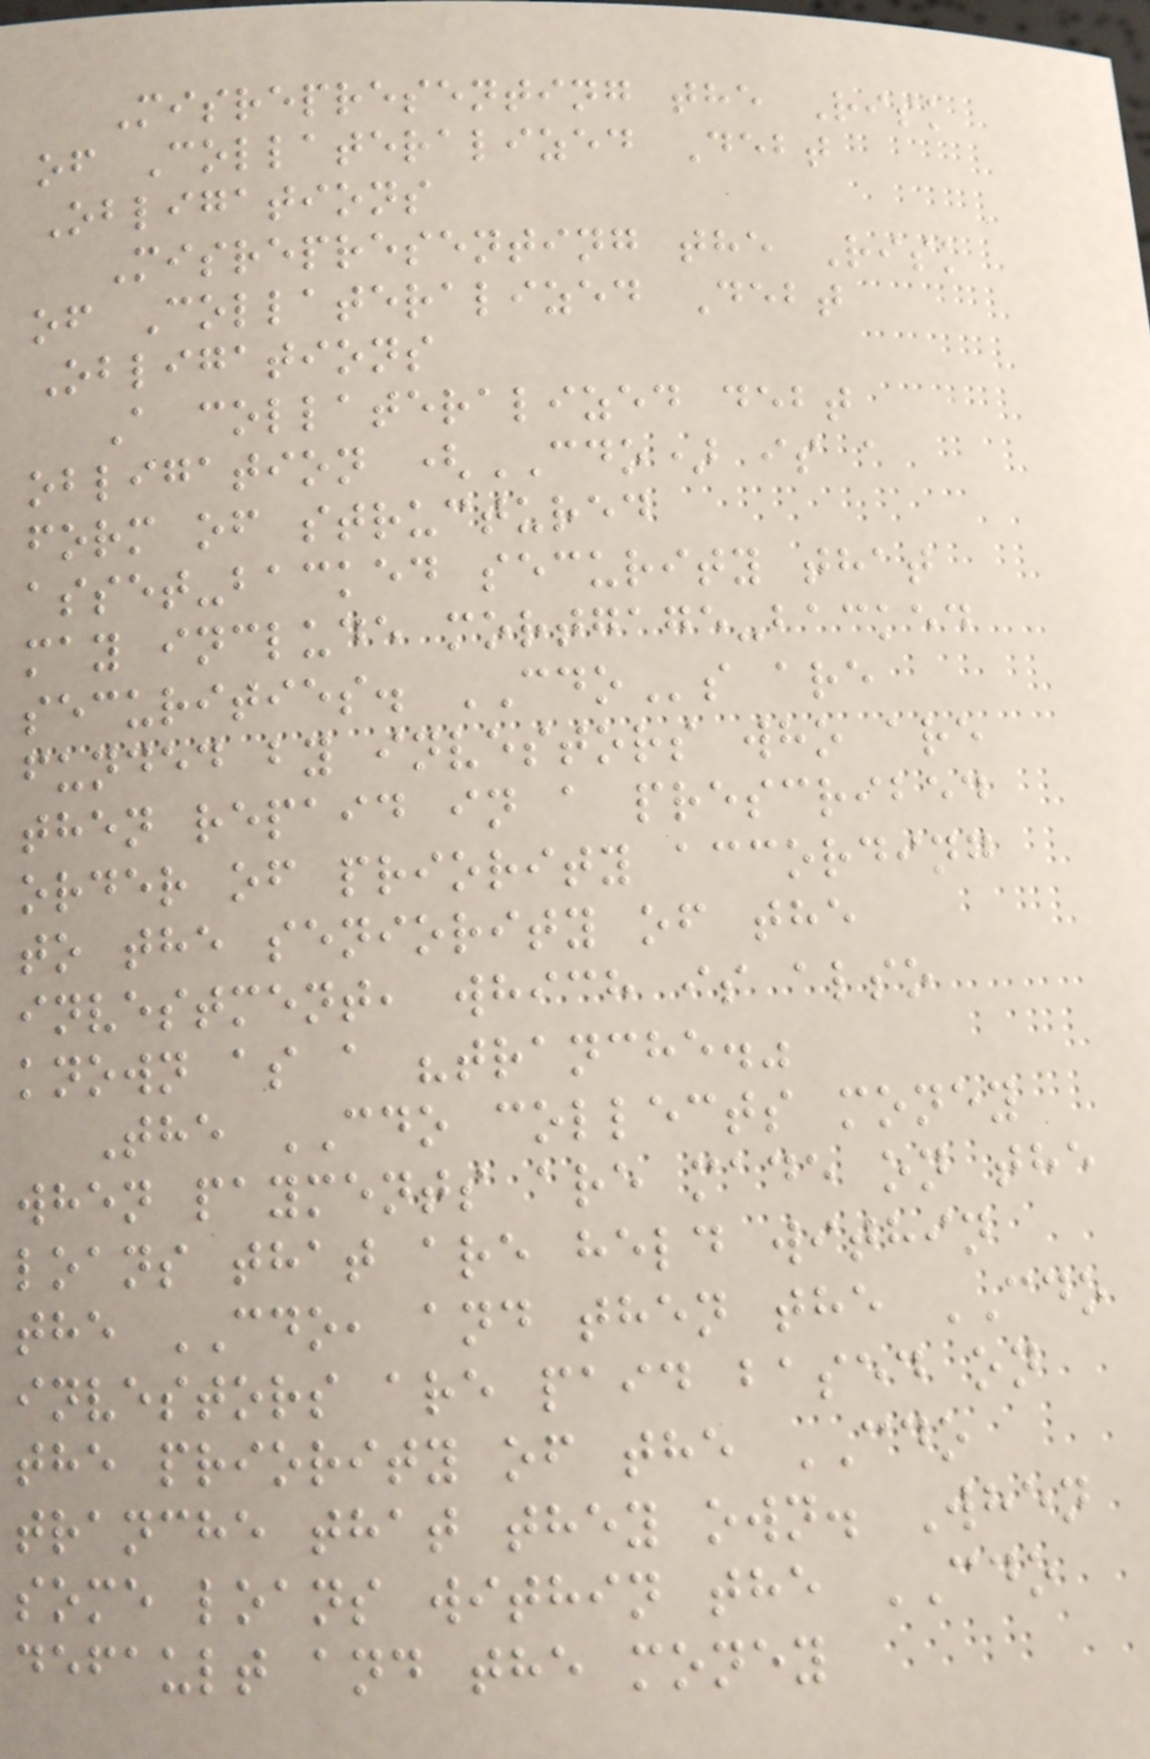Misrepresenting the Risk
of Collateralized Debt
Obligations
Misrepresenting the Risk
of Collateralized Debt
Obligations
A collateralized debt
obligation (CDO) is a
form of structured
asset-backed security that
may include mortgage-backed
securities. CDOs are
funded by investors who are
then repaid in a prescribed
order of priority according
to the seniority of the
investment, which is also
known as a "tranche."
The CDO collects money
when payments are made on the
loans that are held within
the CDO, and then the CDO
investors are paid based on
the priority of the CDO
tranche that they own. When
some loans within the CDO
default and the money
